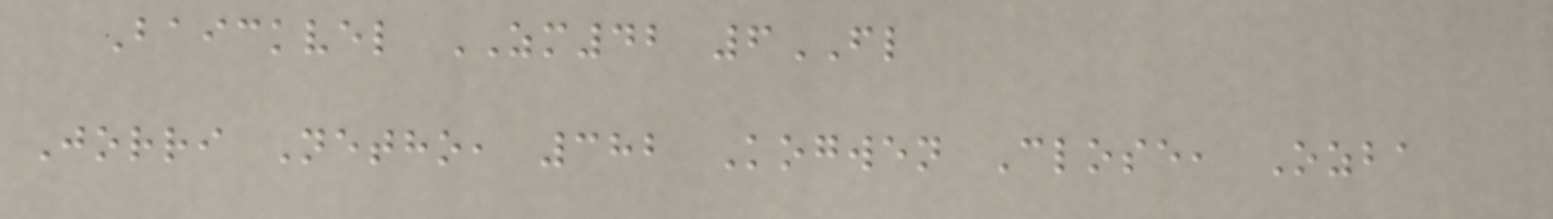Baickvel ZM42 6FL
Jorri Netho, 382 Kogwen Close, Ozba
